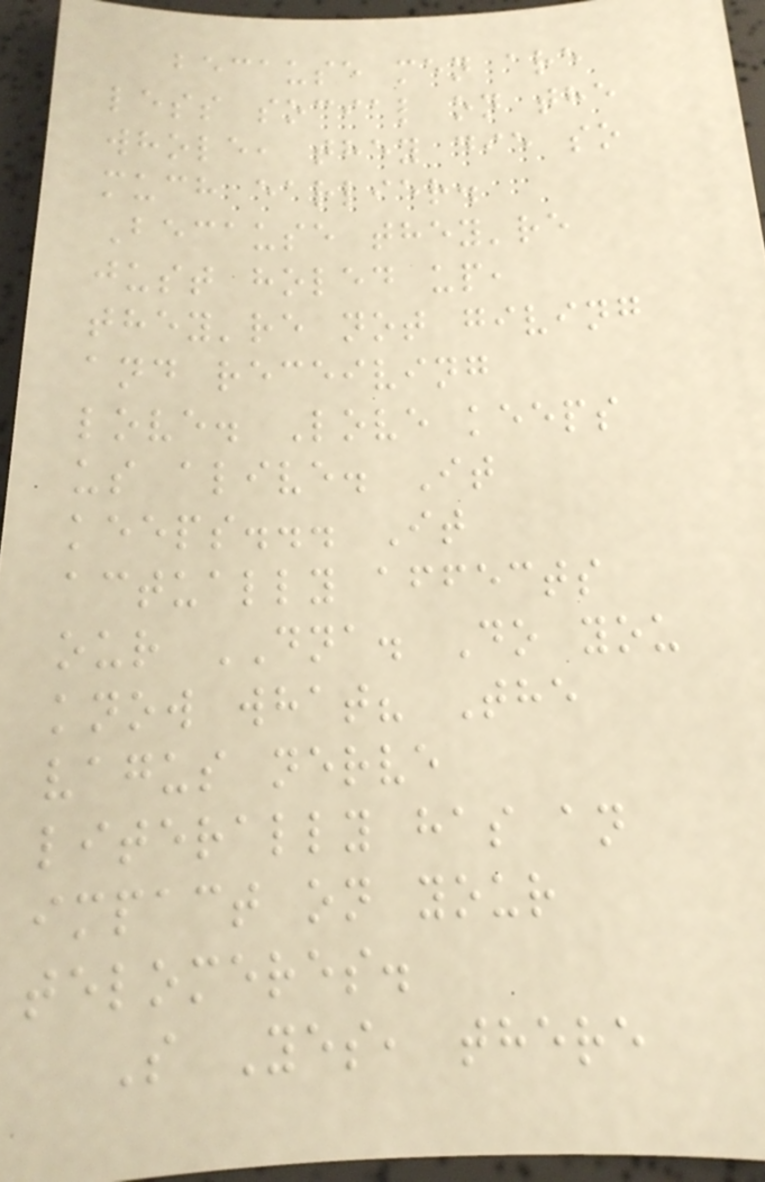because men are
less social on the
whole, they die so
much earlier.
Because they're
just holed up,
they're not giving
and receiving
love. Love keeps
us alive. It
keeps... It
actually affects
our DNA. Do you
know what? The
vagus nerve
literally has an
impact on your
telomeres.
S Yes, there
